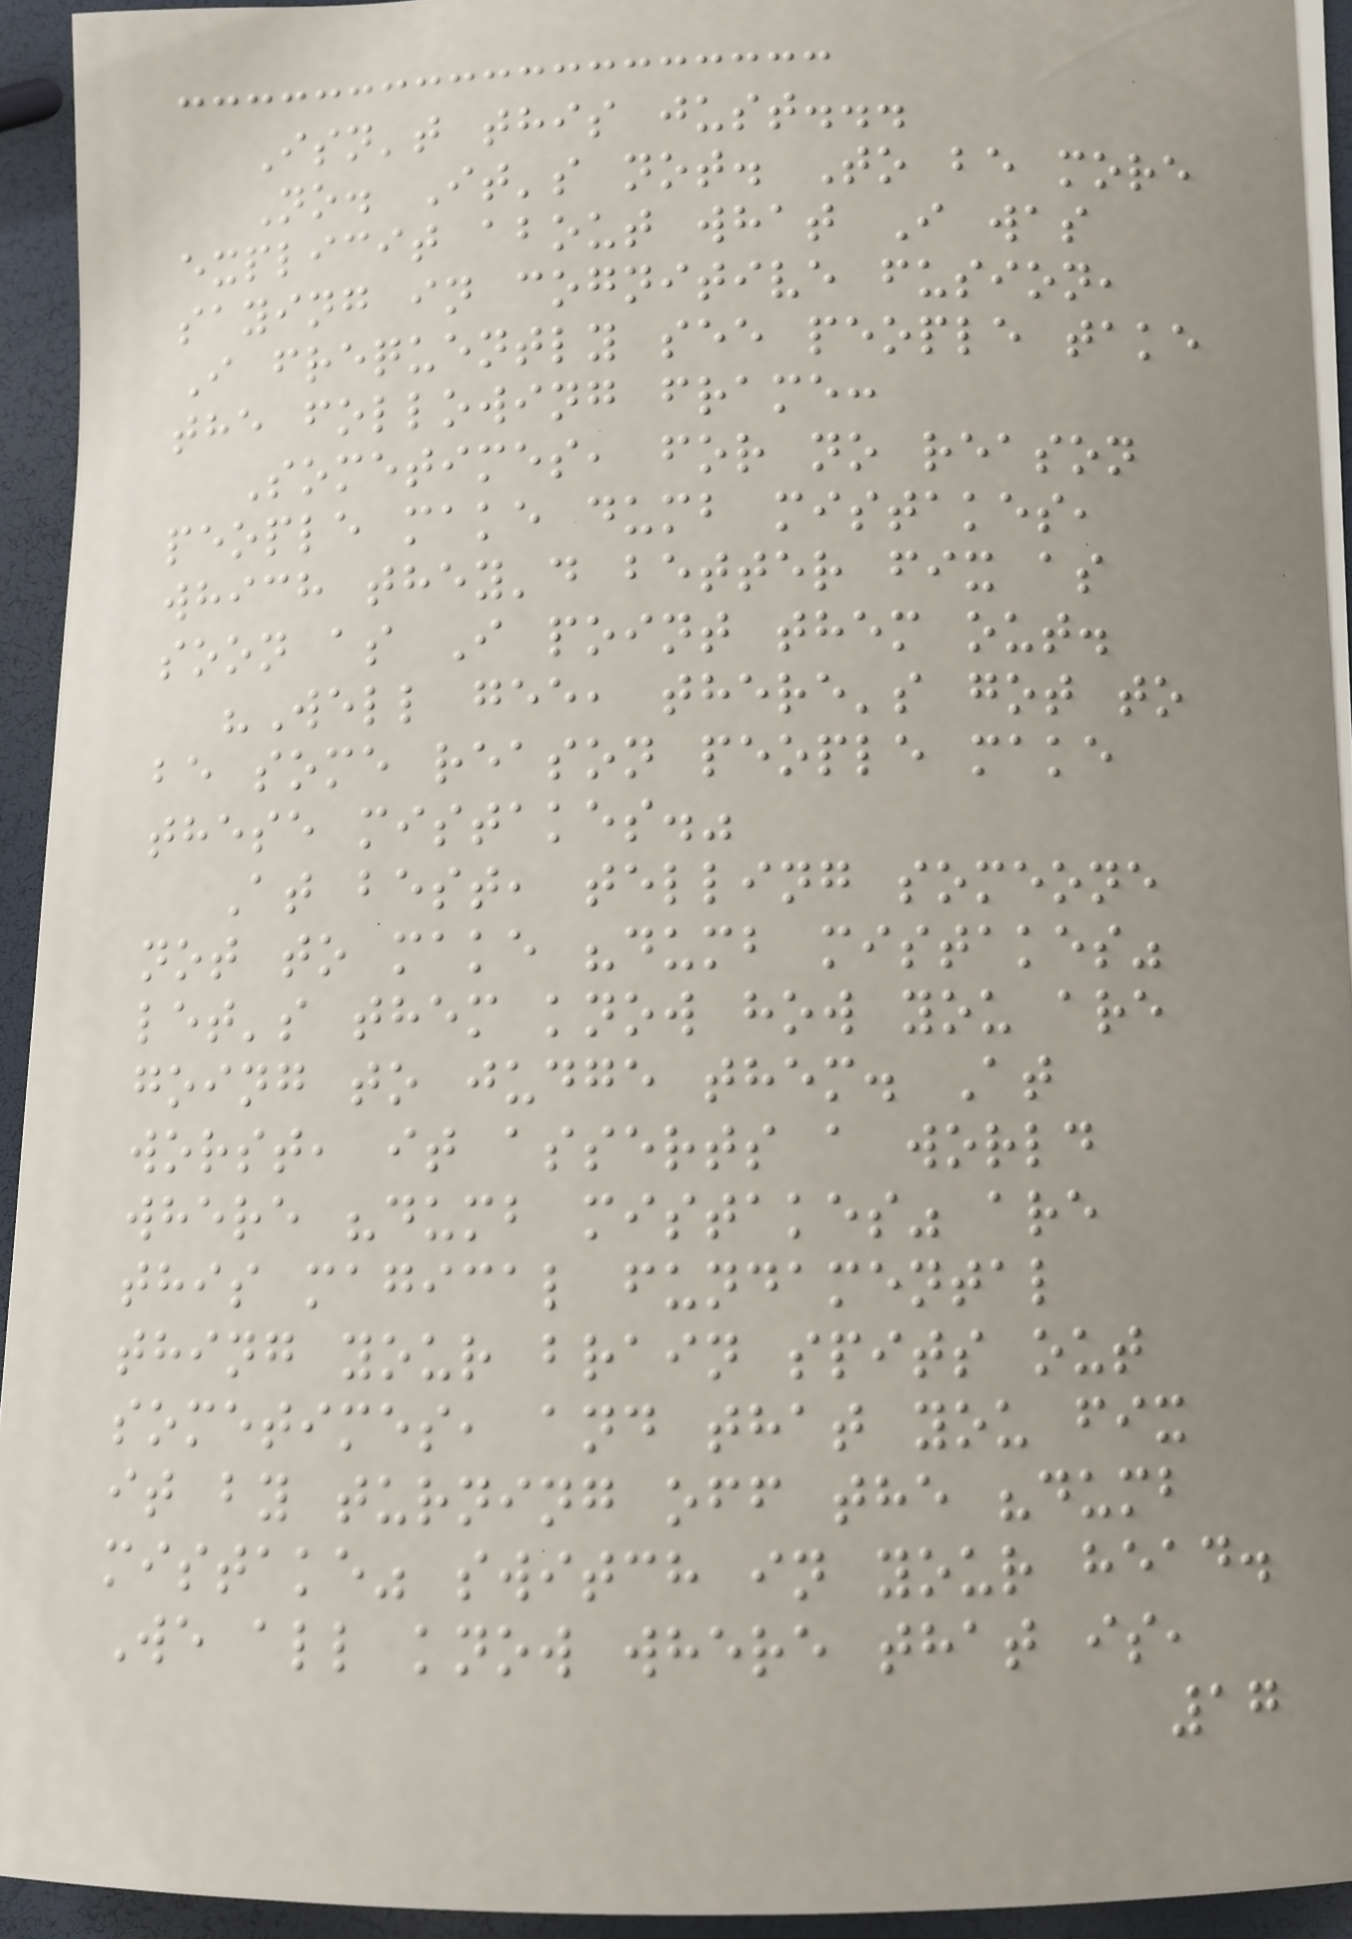Isn't this just...
No. It's not. To be more
explicit about what I was
saying in cognitive fusion,
I frequently see people take
the following frame:
Sometimes, for no reason
people make dumb mistakes,
which they'd better fix as
soon as I point them out.
"Well gee, there's got to
be some reason people make
these mistakes."
At best, telling someone
not to make "dumb mistakes"
let's them know how you are
going to judge them. At
worst, it asserts a world
where "dumb mistakes" are
this magical fundamental
thing your brain spits out
sometimes, and that you fix
it by turning off the "dumb
mistake" switch in your head.
We all know where that is,
17
